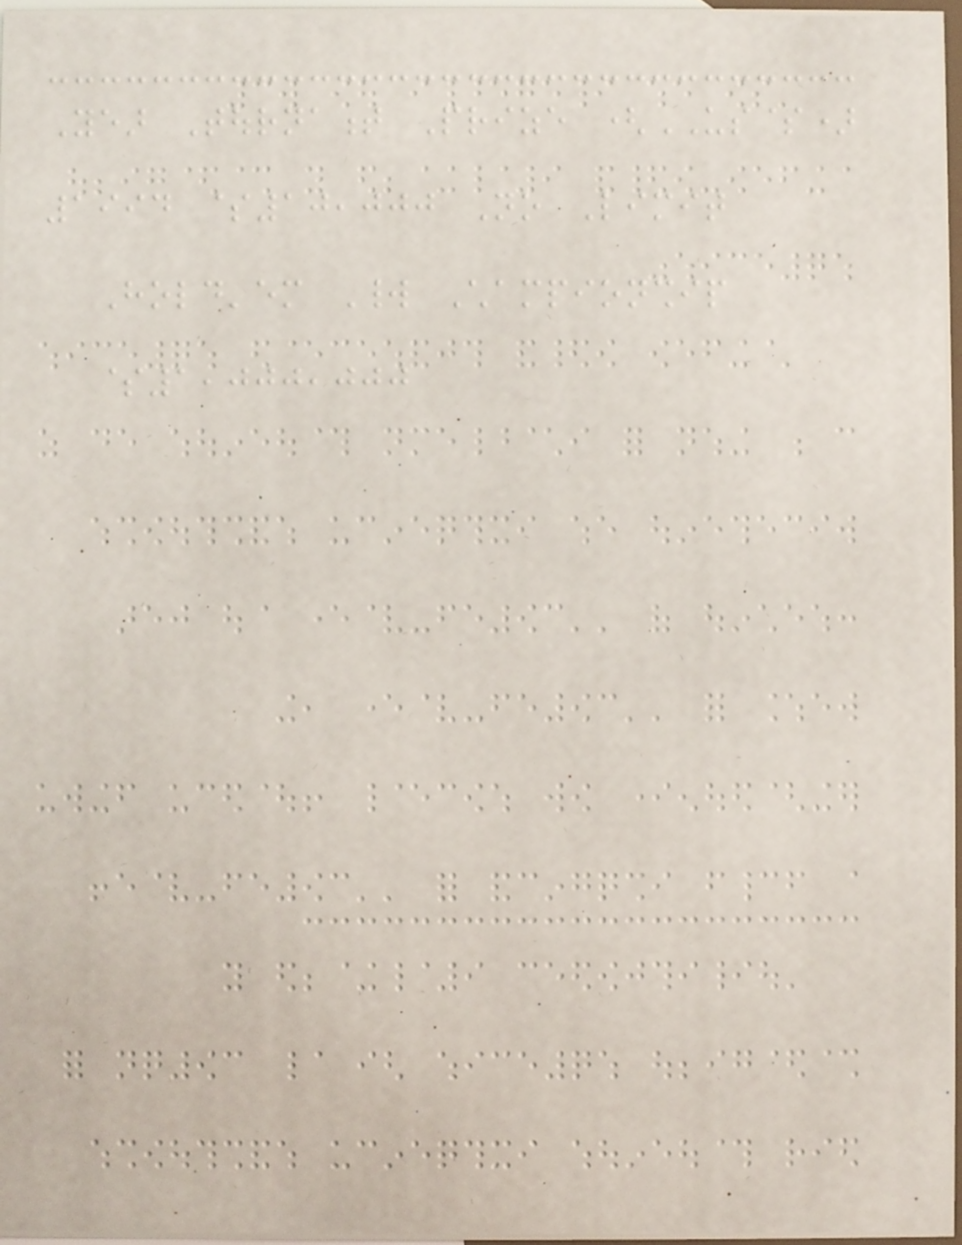Year Tournament Prize (US$)
1994 $10,000 No Limit
Hold'em World Championship
$1,000,000
